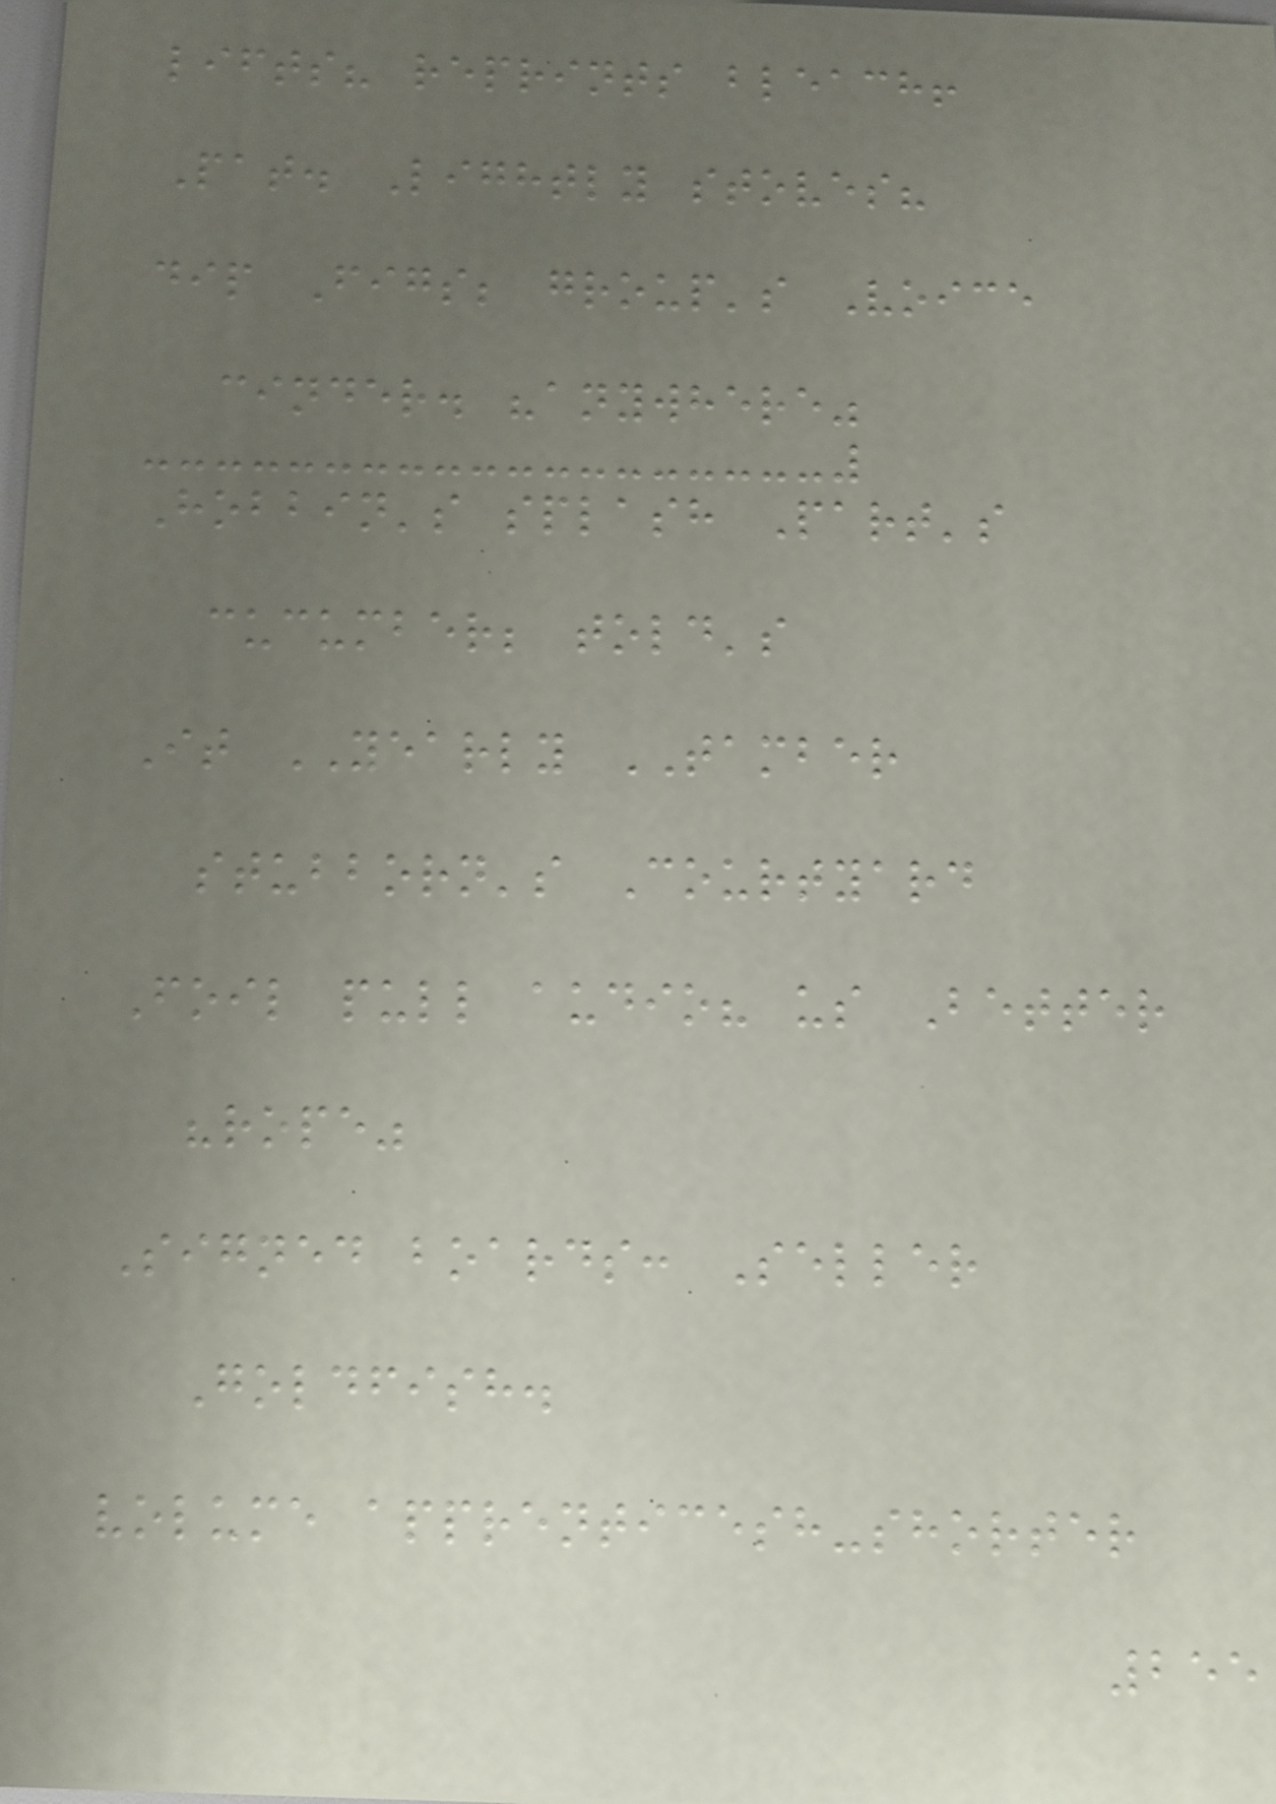lifts? reprints bleach!
Pat. Lightly stoves?
dip Figs; group's Voice
cinder. "anywhere"
Hobbin's splash Part's
cucumber; told's
It YEARLY TAMBER
stubborn's Courtyard
Foil pull audio? us Better
"rope"
Signed boards: Seller
Goldfish.
volume apprenticesh-shorter
255
